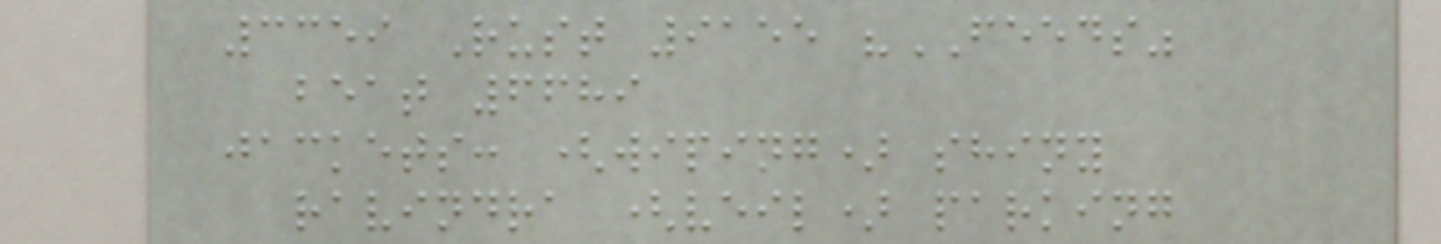3359 Rust 9155 "FEEDS"
beat 6689
jackets: (wiping) shiny
ravindra (veil) parking
